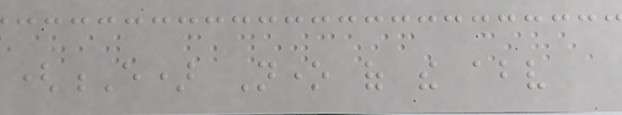(E) None of the above
